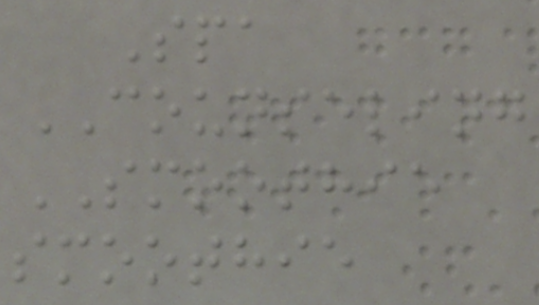Spa
COUNSELING
SMOOTHIE
smoothie
